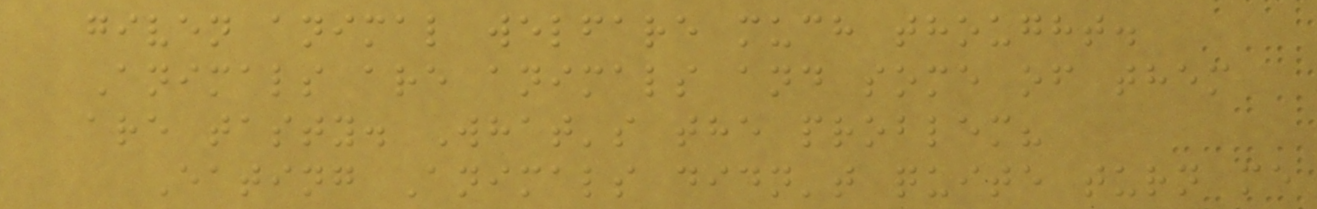given animal welfare much thought.
Animals are animals and some of them
are tasty. What's the problem?
Eating Animals didn't quite turn me
